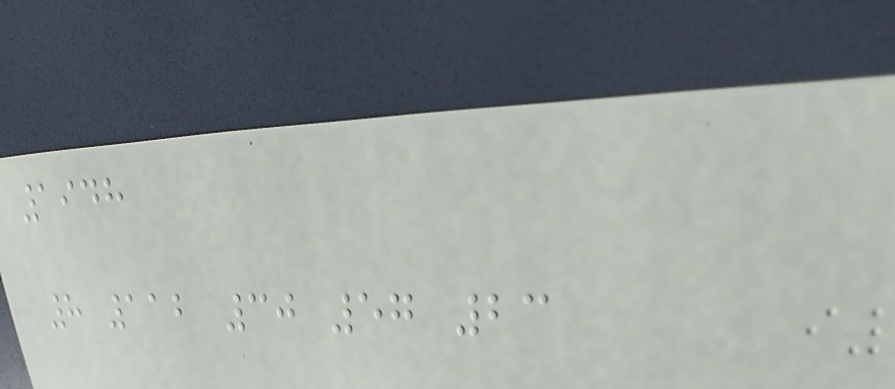1948
8 112 30 57 23
